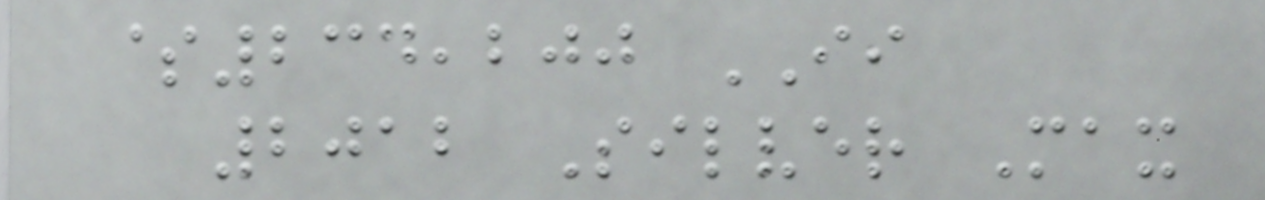$234,200 II
2012 Silver Max
